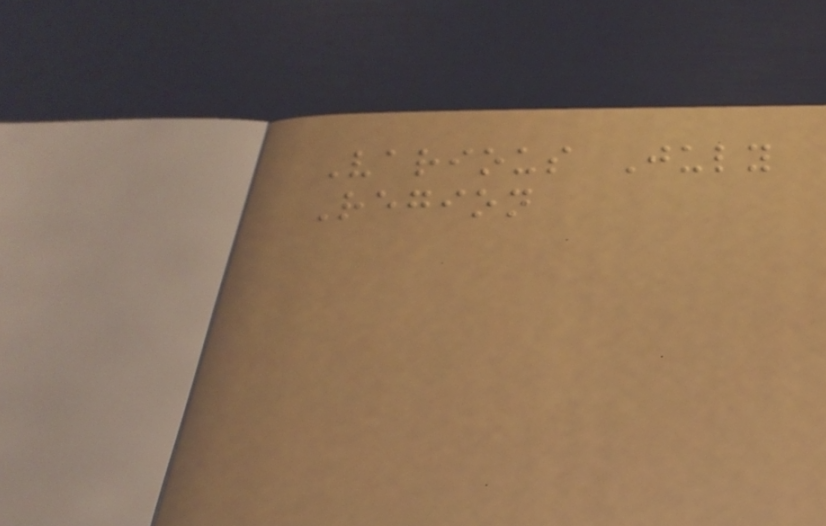Various July
Region
